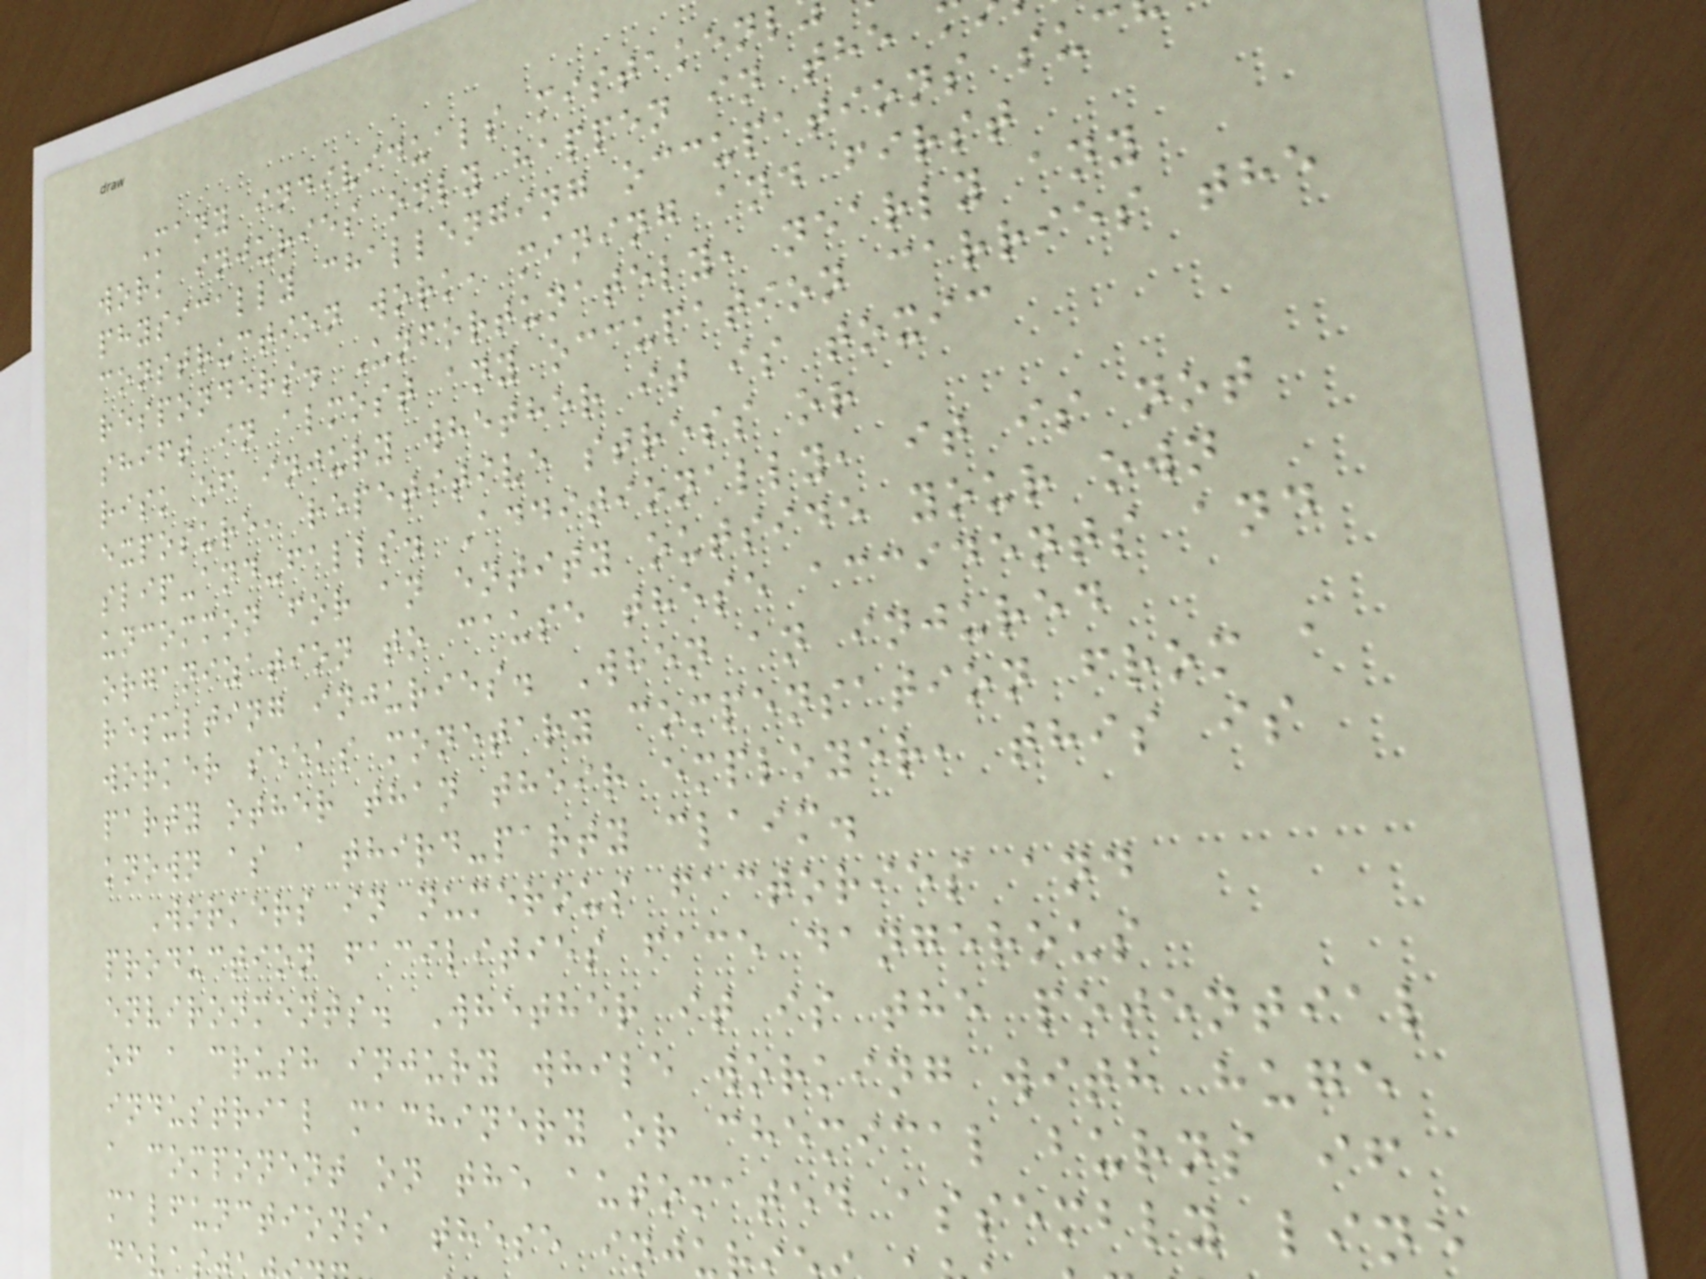Many individuals mistakenl
work injuries only happen in the
physically challenging occupations suc
construction work, mining and first
responders. Unfortunately, nearly any
shift in almost any occupation carries the
risk of injury whether it is toxic
exposure, repetitive stress or
slip-and-falls. Additionally, it is not
uncommon for an entity outside your own
organization to cause these accidents and
resulting injuries. When an injured
worker seeks monetary compensation from a
party other than their employer, this is
known as a third-party claim.
Workers in numerous factories and
production facilities face dangerous
environments. Whether it is the potential
of a crush injury while working with huge
industrial machinery or chemical burns if
a component on the automated assembly line
malfunctions, these inju
